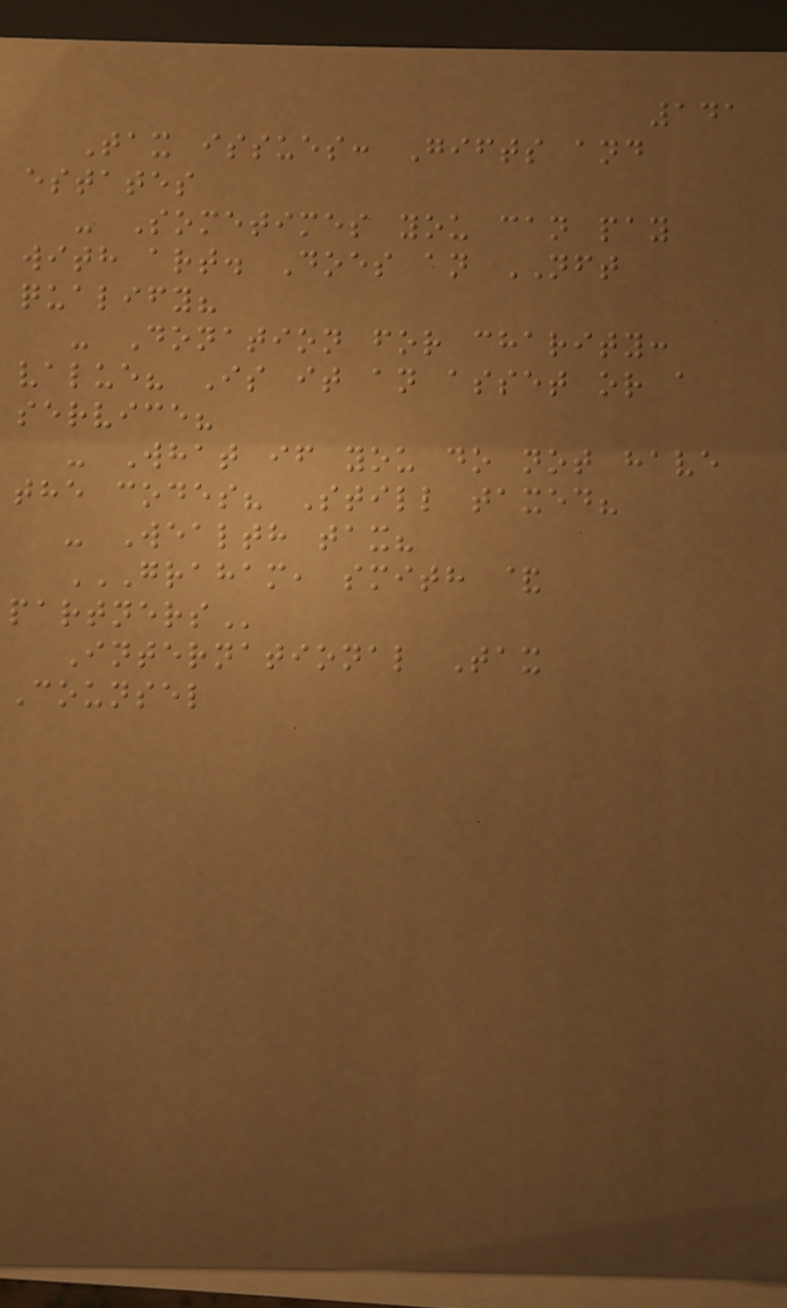141
Tax issues: Gifts and
estates
- Sometimes you can pay
with art. Does an NFT
qualify?
- Donation for charity:
value? Is it an asset or a
service?
- What if you do not have
the codes? Still taxed?
- Wealth tax?
GRAHAM, SMITH &
PARTNERS
International Tax
Counsel
